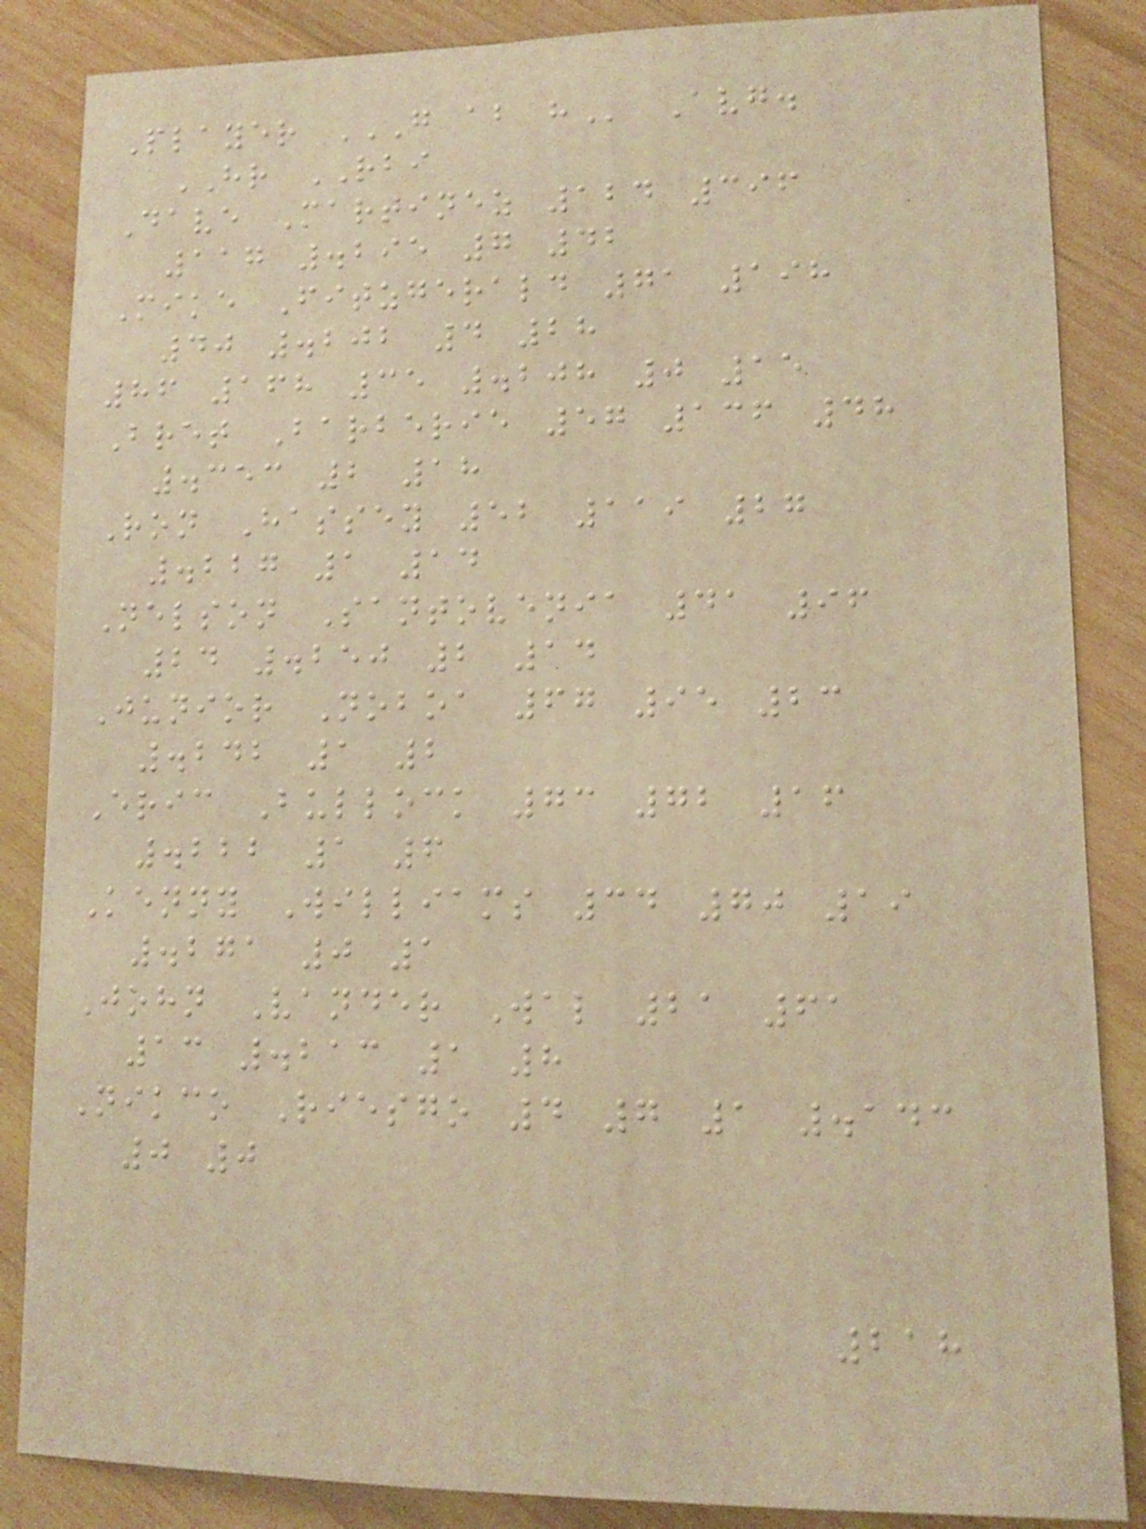Player G AB H Avg.
HR RBI
Dave Martinez 124 396
117 .295 7 42
Mike Fitzgerald 71 198
40 .202 4 28
86 168 35 .208 0 15
Bret Barberie 57 136 48
.353 2 18
Ron Hassey 52 119 27
.227 1 14
Nelson Santovenia 41 96
24 .250 2 14
Junior Noboa 67 95 23
.242 1 2
Eric Bullock 73 72 16
.222 1 6
Kenny Williams 34 70 19
.271 0 1
John Vander Wal 21 61
13 .213 1 8
Nikco Riesgo 4 7 1 .143
0 0
218
